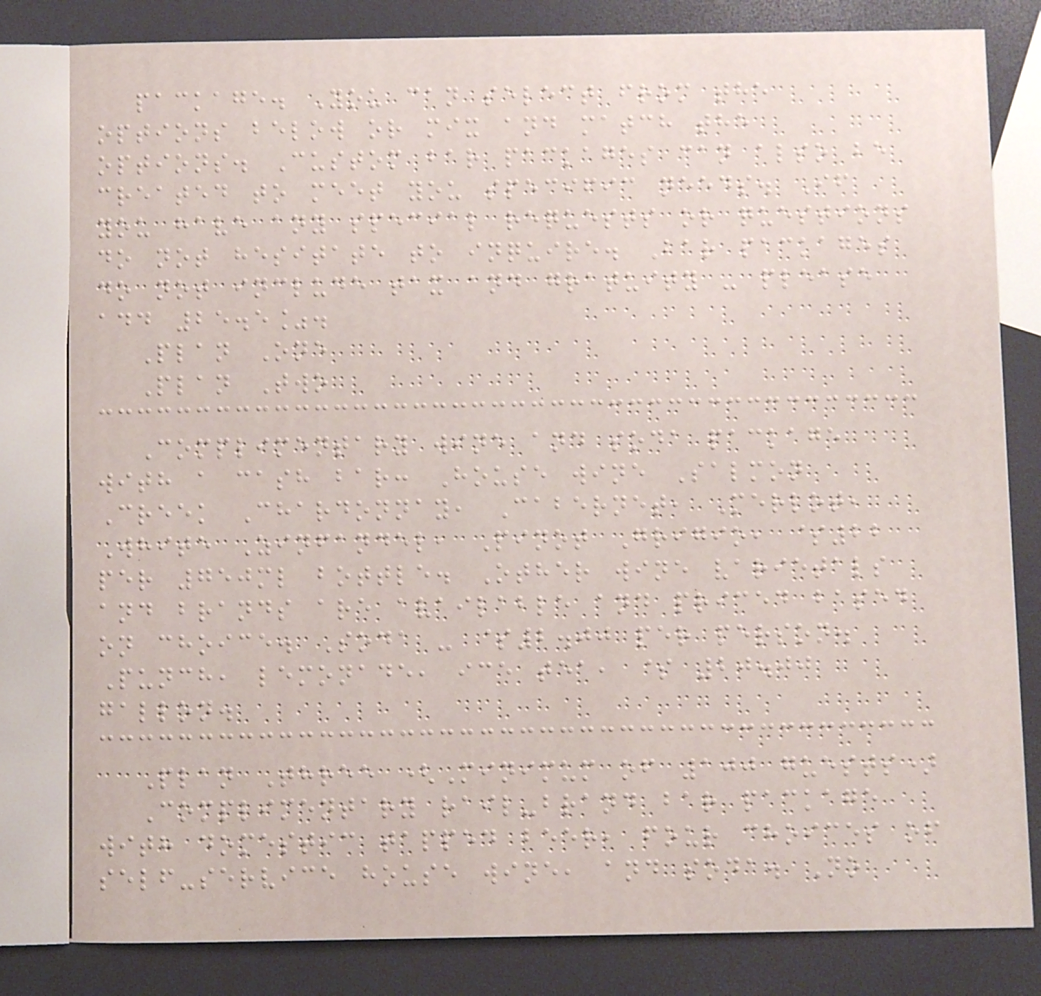package. You can select from the
options below or mix and match the
options. Custom bar packages can also be
created to meet you specific needs. If
you have any special requests or questions
do not hesitate to inquire. Bar packages
do not include tax and gratuity - please
add 25.5%.
Plan One
Plan Two
Complimentary wine and soda package
with a cash bar: House wine Salmon
Creek Chardonnay, Cabernet, Merlot,
White Zinfandel, Pinot Grigio, $22
per 750ml bottle. Other wine varietals
and brands are available and priced based
on choice. Soda - $2.00 per person.
Punch, lemonade, ice tea, $ 20.00
gallon.
Plan Three (Minimum of 100 guests)
Complimentary rail-brand bar package
with domestic tapped beer, four choices of
self-service house wine, and soda. No
